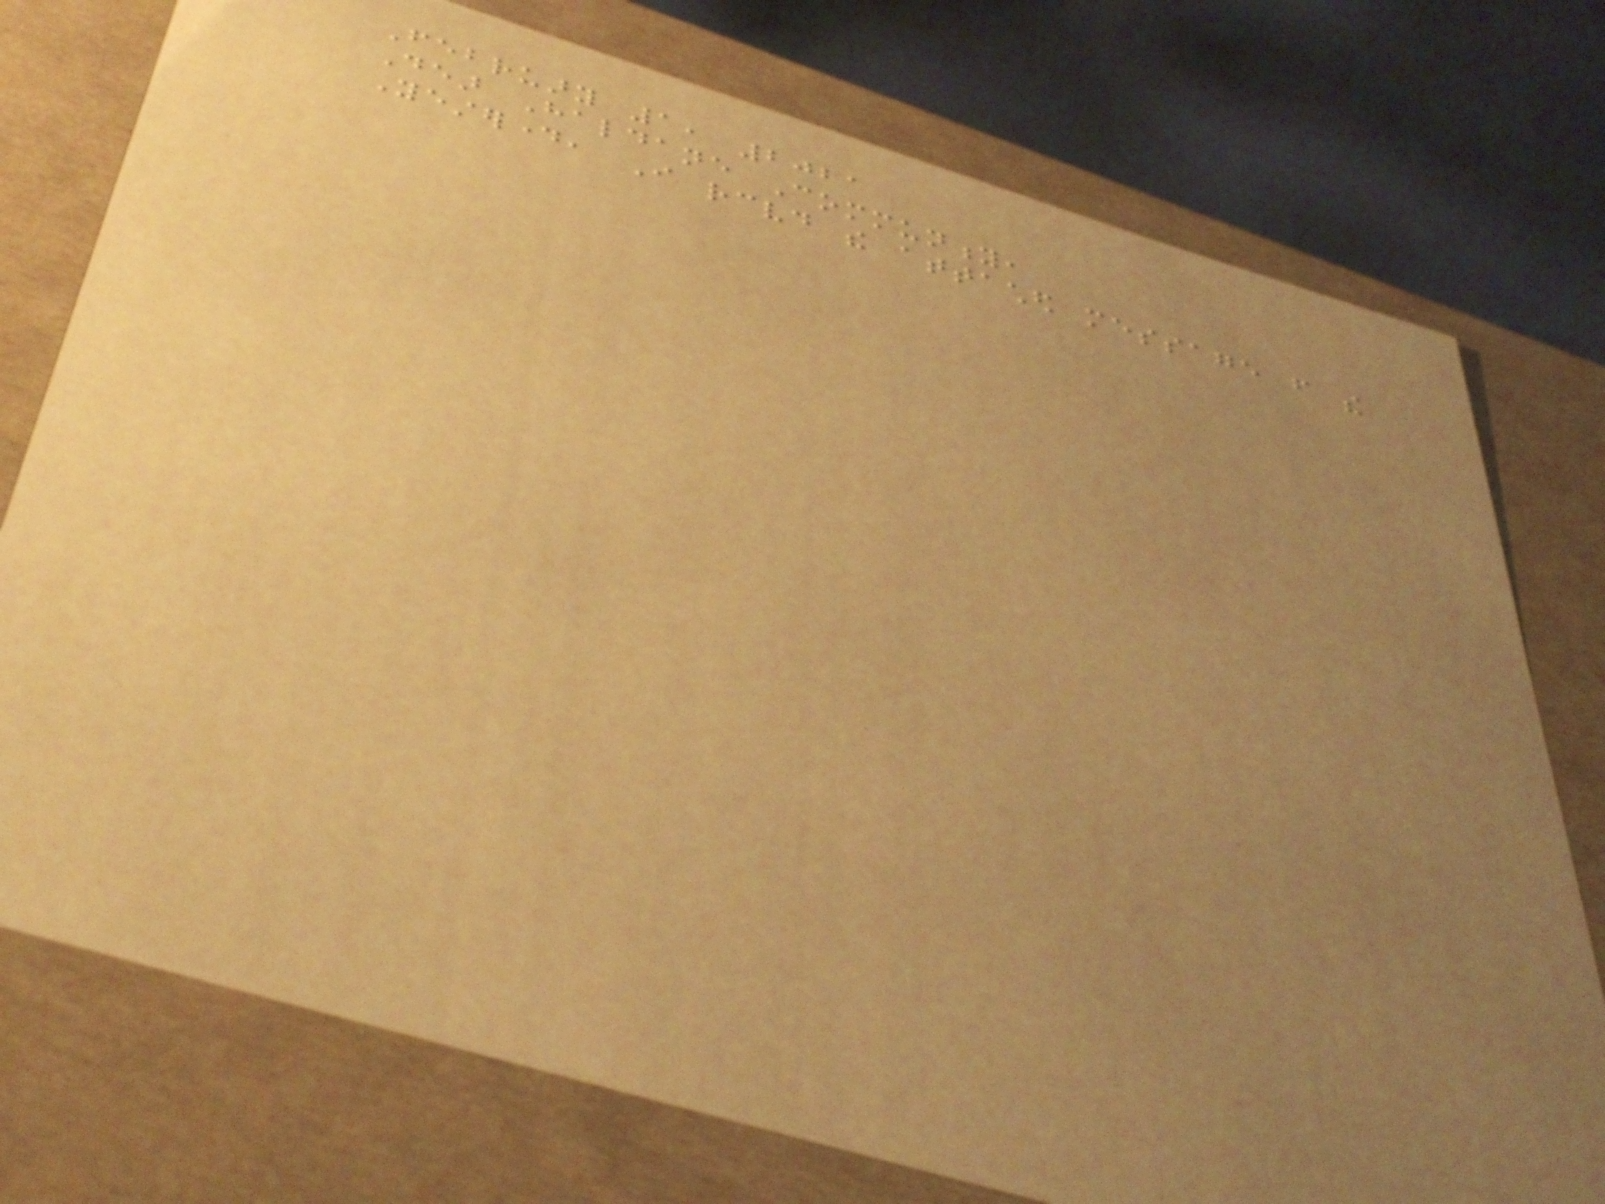February 1, 2021
Dear Haldane Community,
Yesterday, I received the attached message from the
